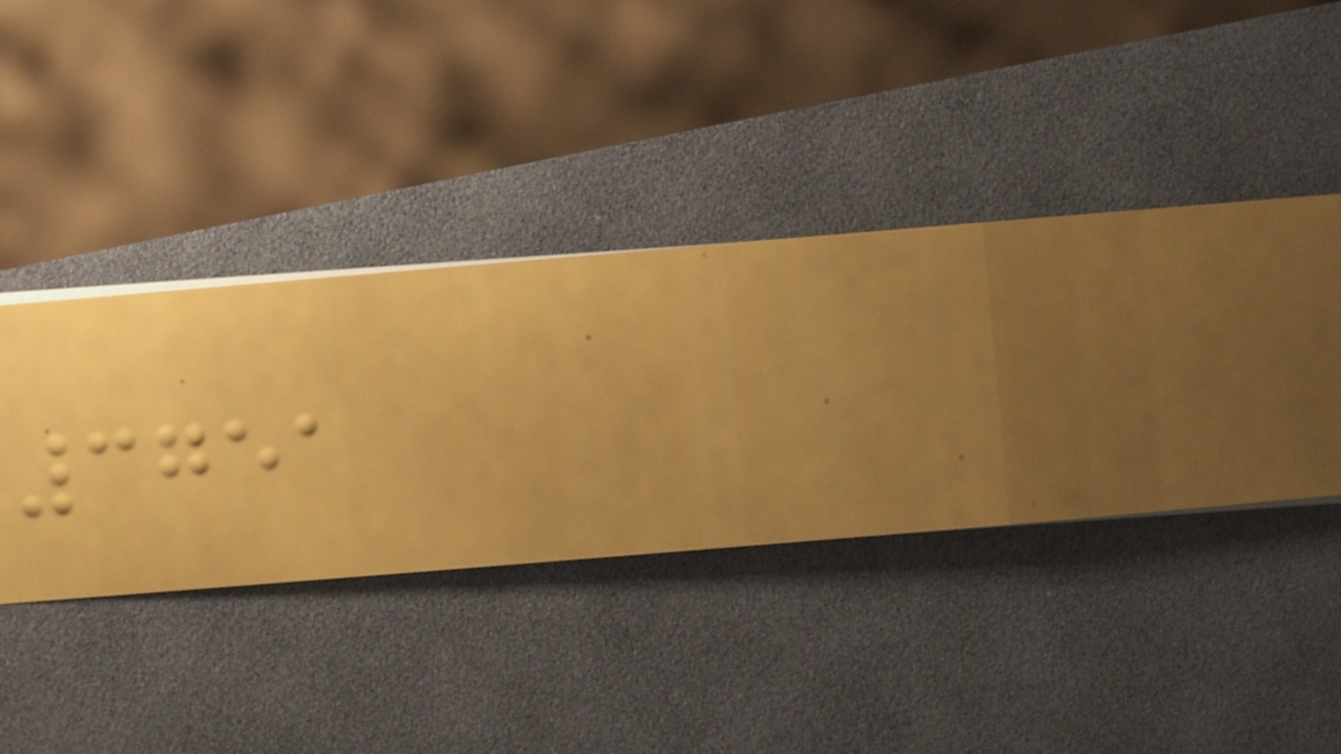3751
